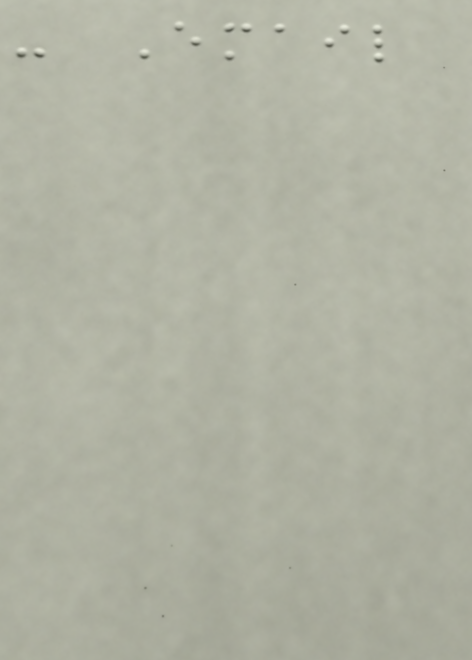- Email
